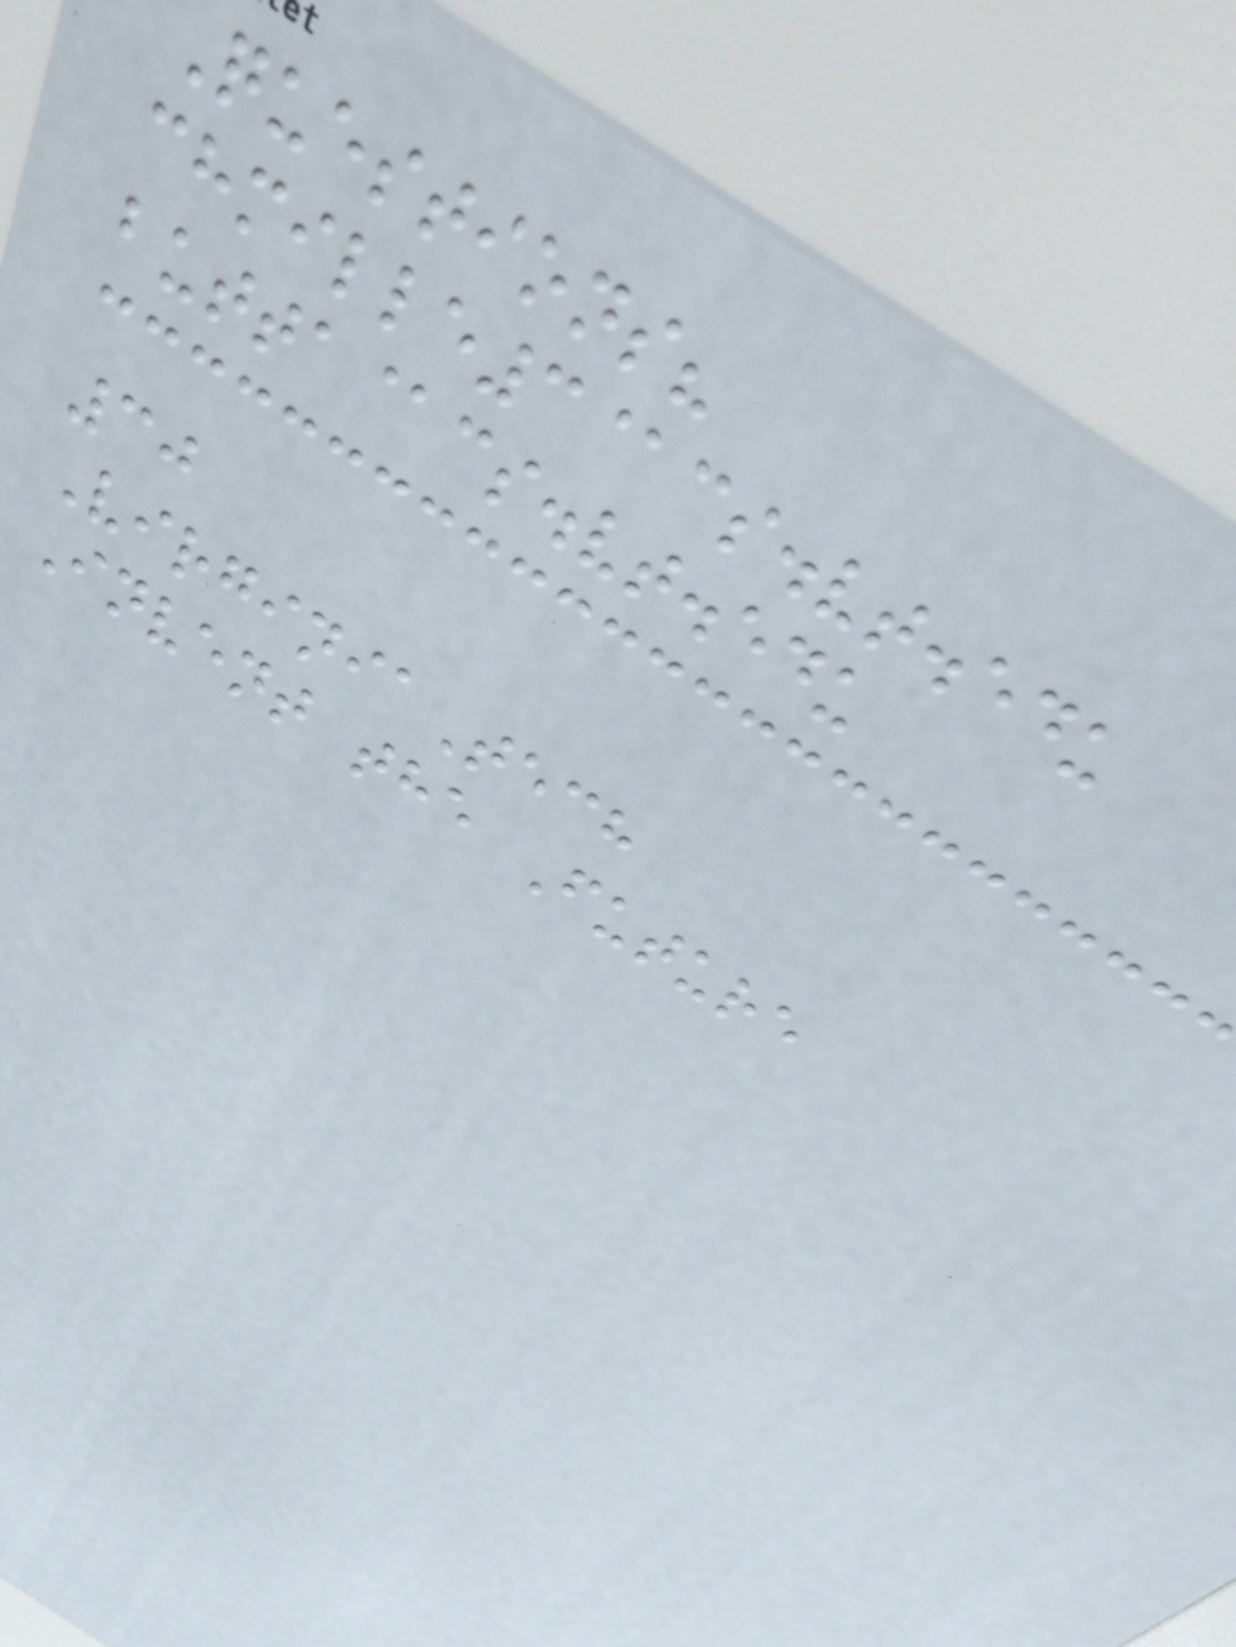questions?
chmille3@cs.vt.edu
butta@cs.vt.edu
30
VirginiaTech
Invent the Future
